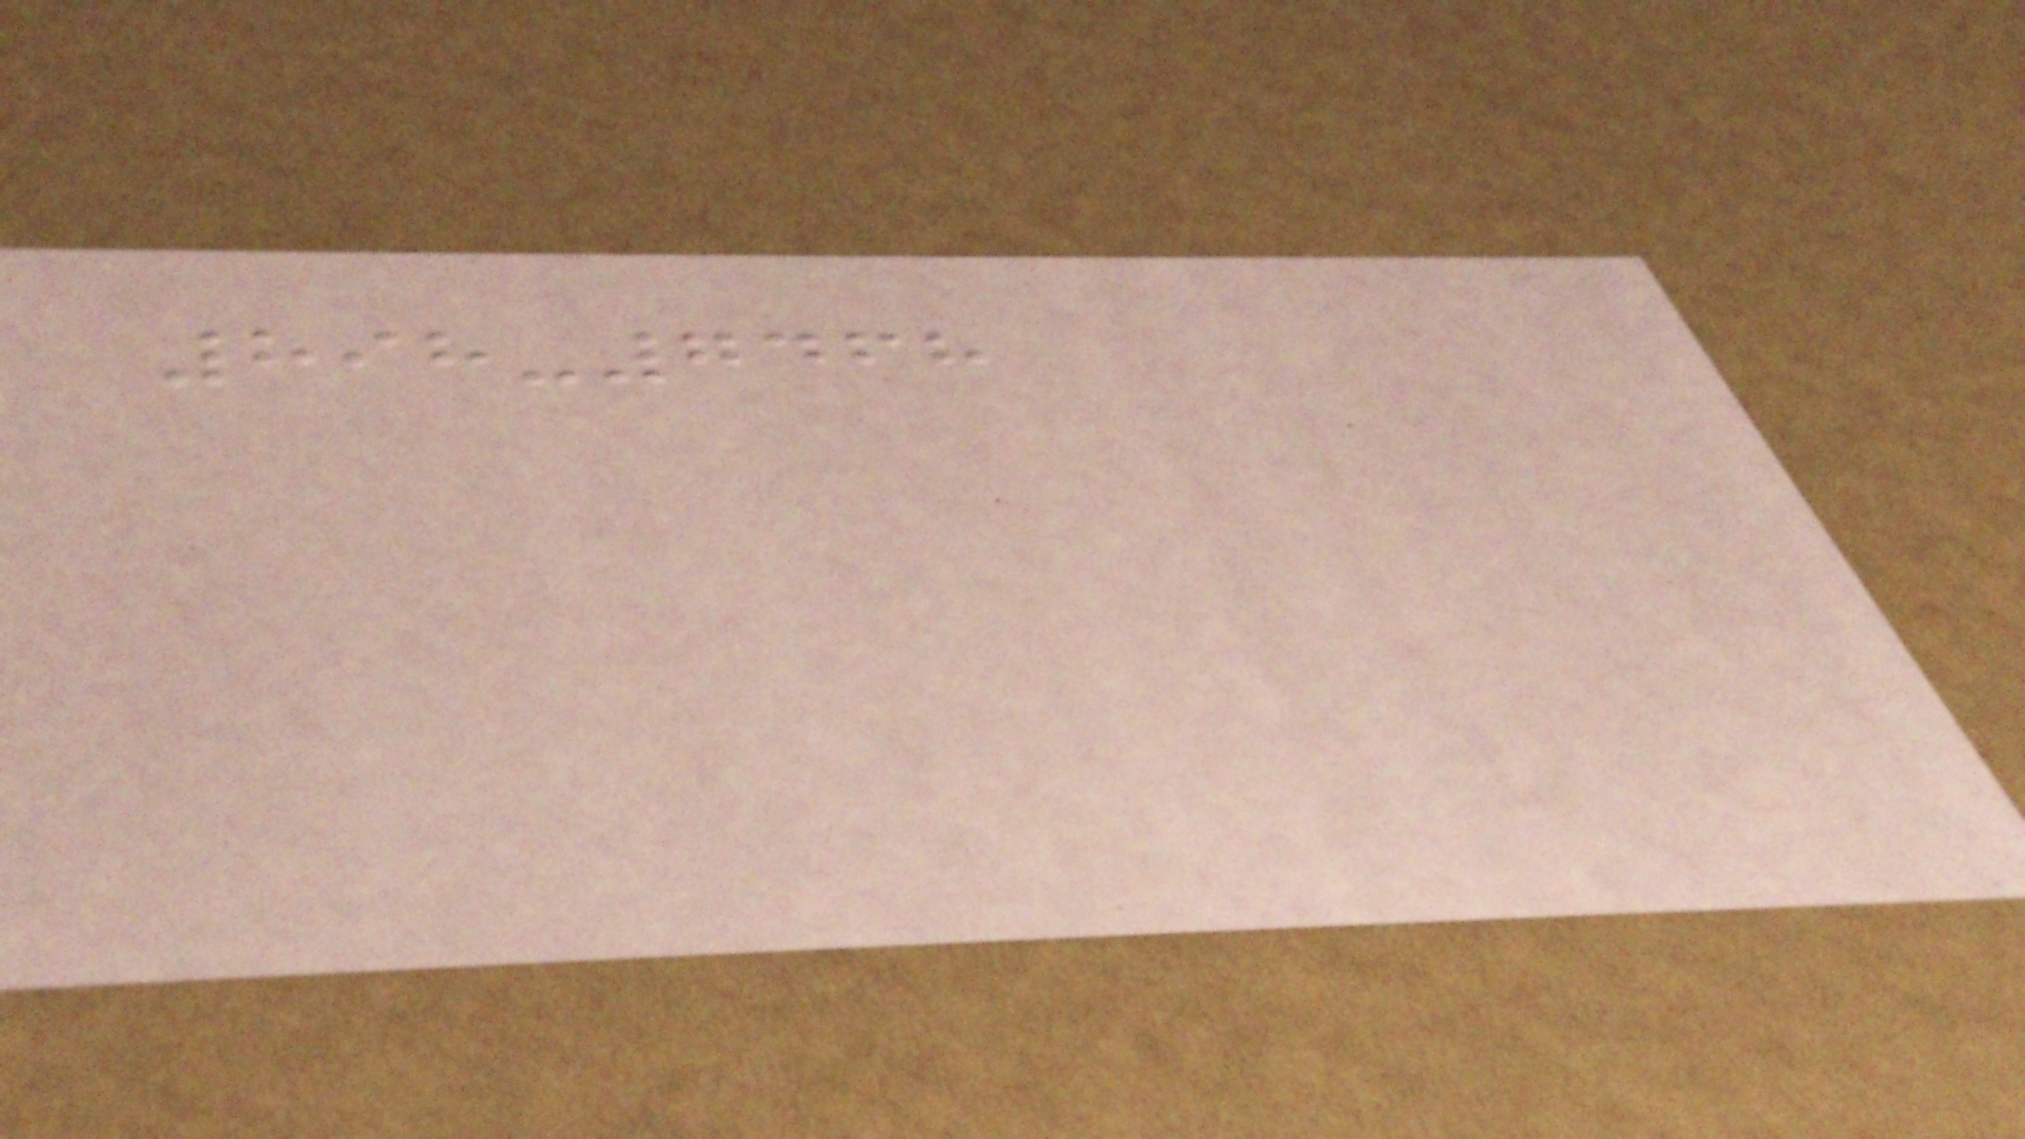898-7468
